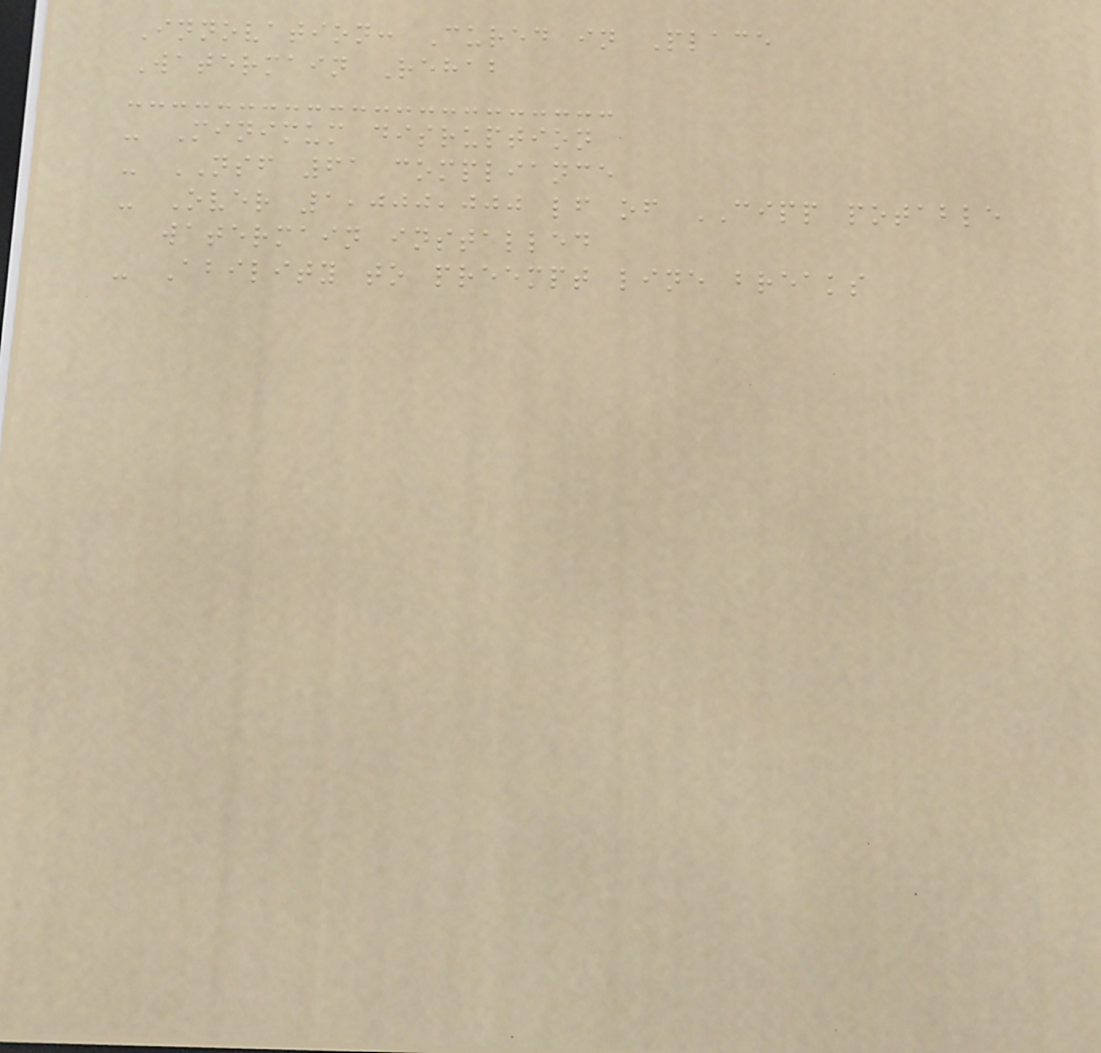Innovation: Cured in Place
Watermain Rehab
- Minimum disruption
- NSF 61 compliance
- Over 1,000,000 lf of CIPP potable
watermain installed
- Ability to preempt line breaks
